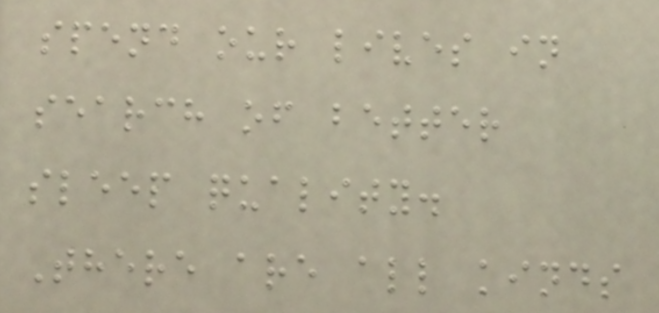spend our lives in
search of better
sleep quality.
There are all kinds
